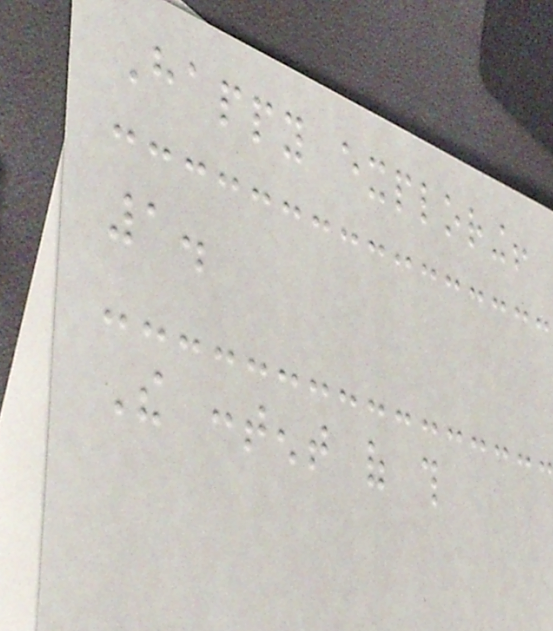Happy exploring!
1.
The content of this
